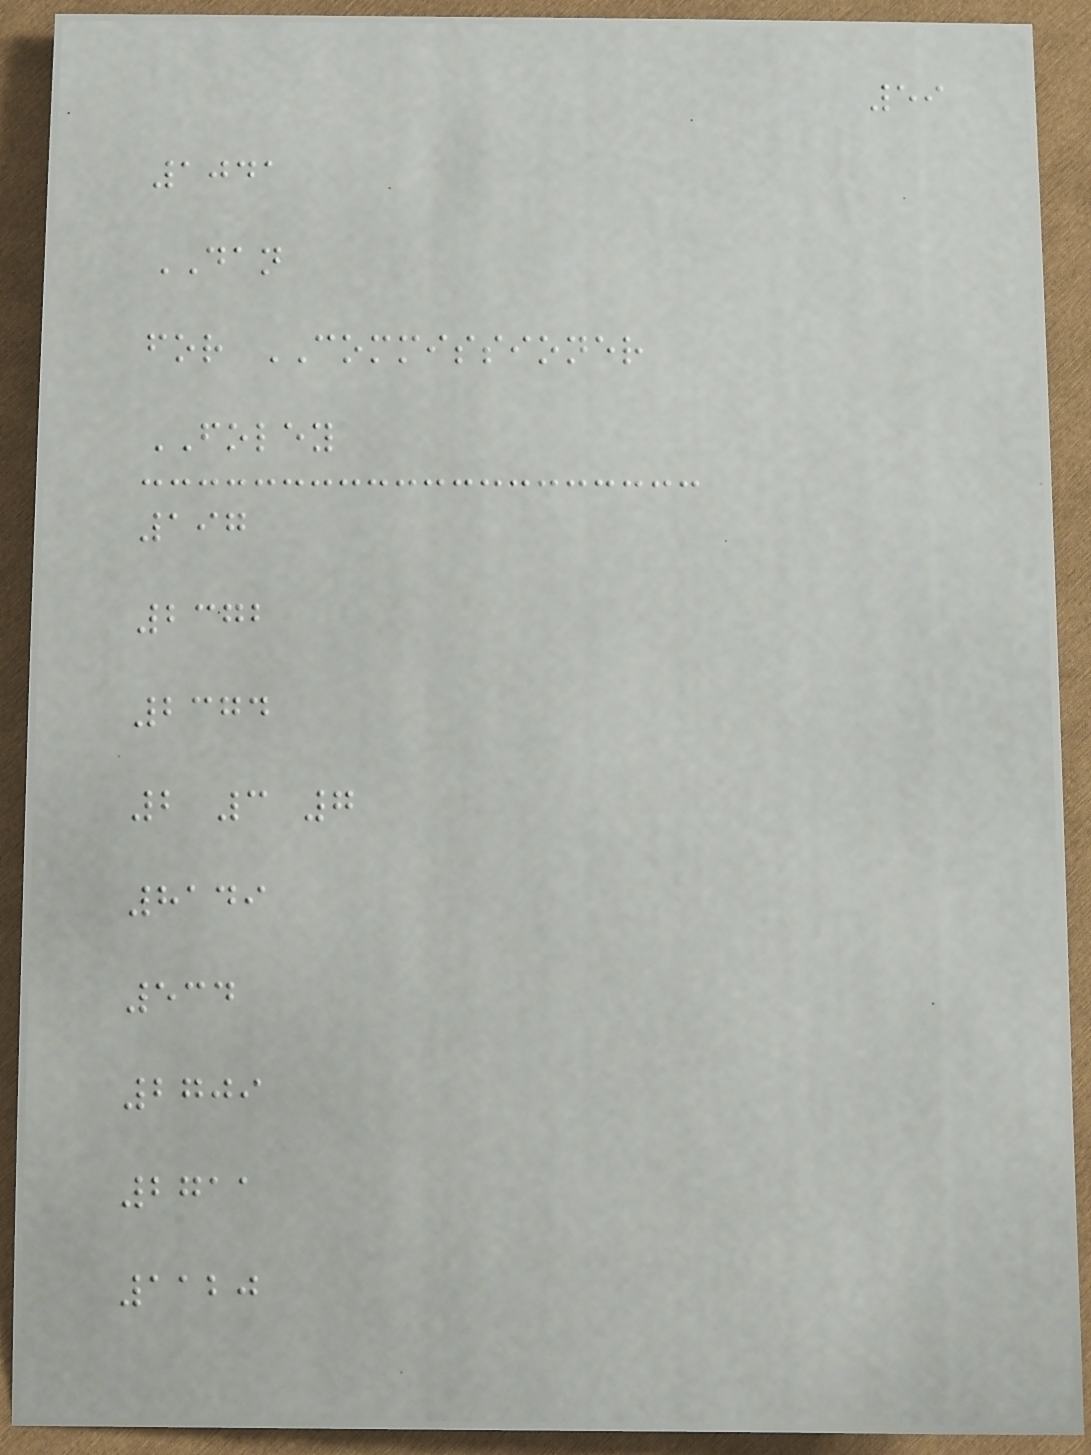59
1041
DAN
for COMMISSIONER
FOLEY
197
2372
2374
2 3 7
8149
534
2709
2711
1120
